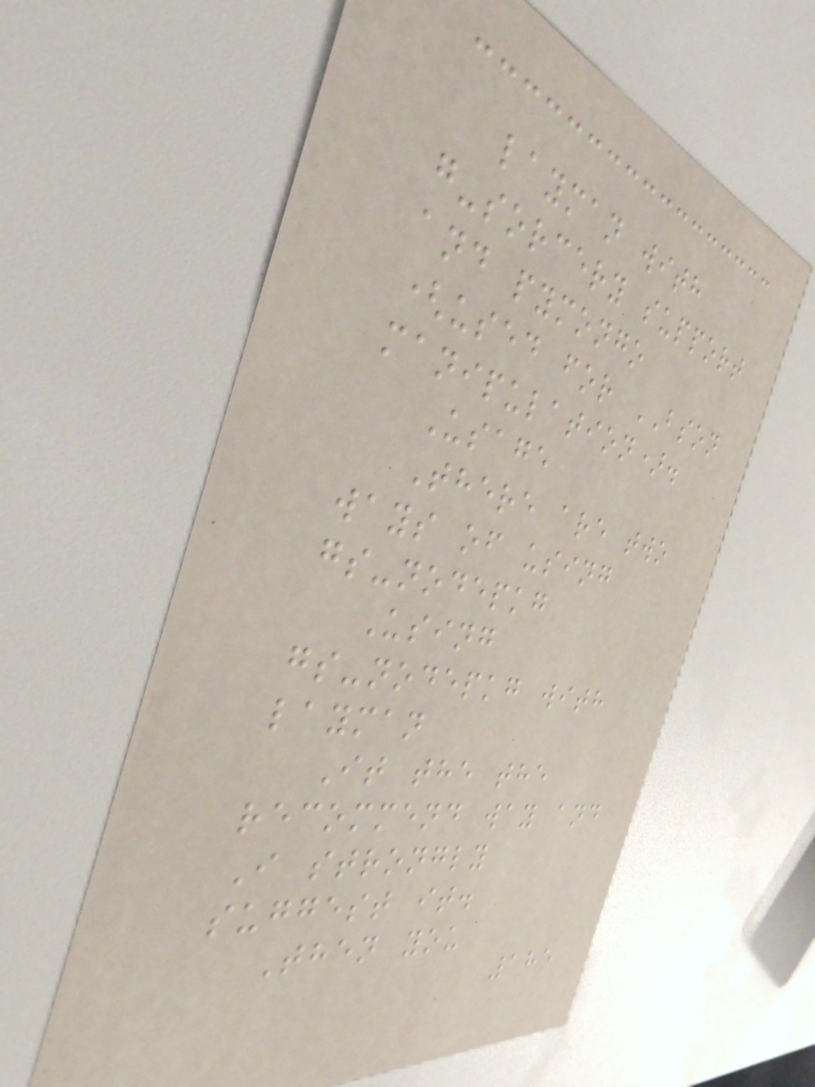layman with
g-sorcery support
and pymongo
(used for BSON
manipulation).
Usage
There are two
ways of using
gs-nodepkg
Using
gs-nodepkg with
layman
It the the
recommend way and
I strongly
suggest it.
Then you
185
